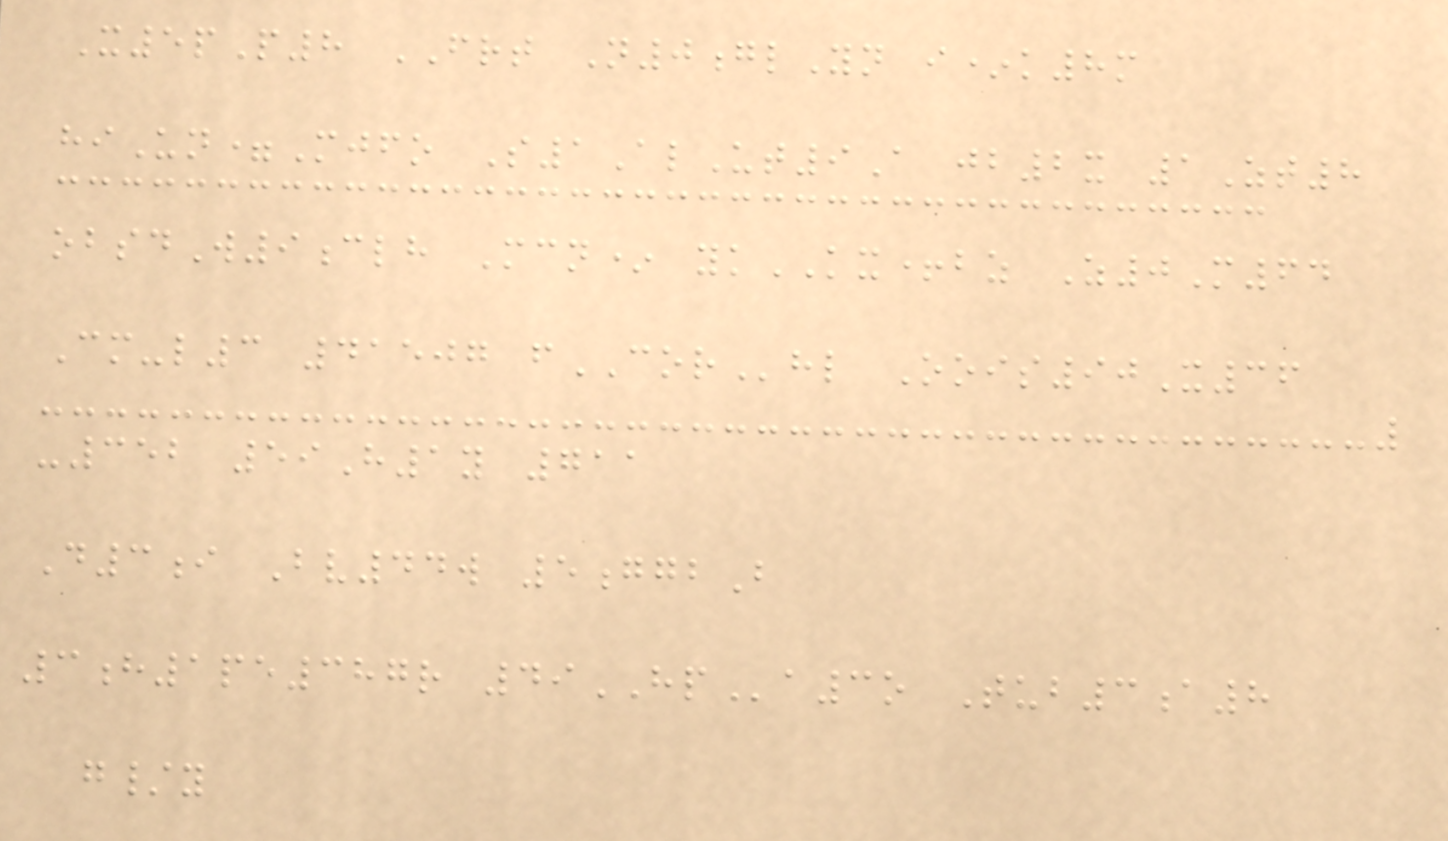X5pP8 FRT N0glYn i*k8m
hiUn=Mjfo S1AlUt9A jb2x 1Zt8
obsdW9clh Mcn* ykKX+bz Z0M64
Cm-l3 41507 fCORhl Oois90X36
-352 59H1y 711
D3i Bv44w 5ggbB
3h1pe387r 49HPa3o Tub3a8
g/y
